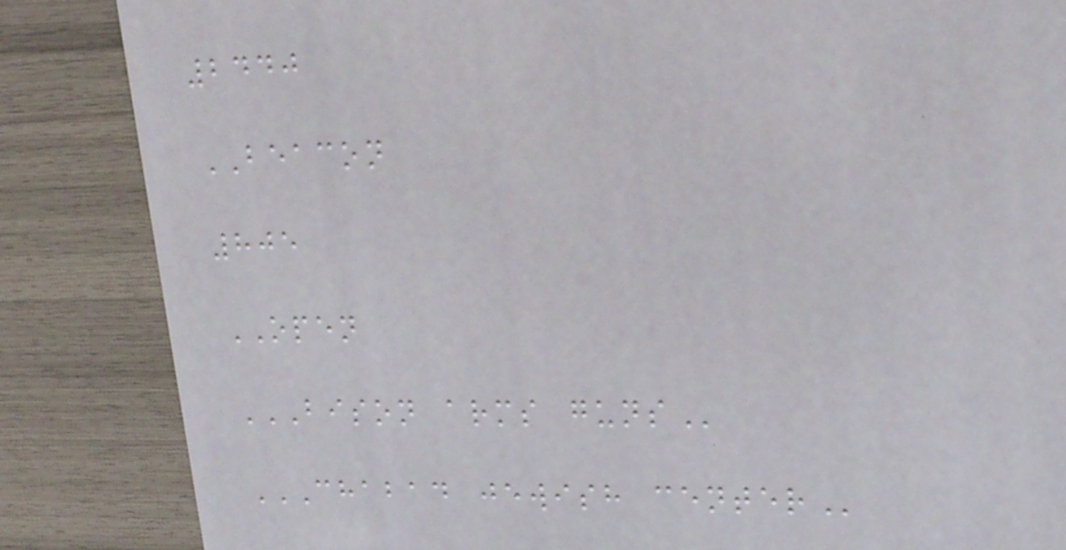2440
BEACON
805
OPEN
BISON ARMS GUNS
CHABAD JEWISH CENTER
